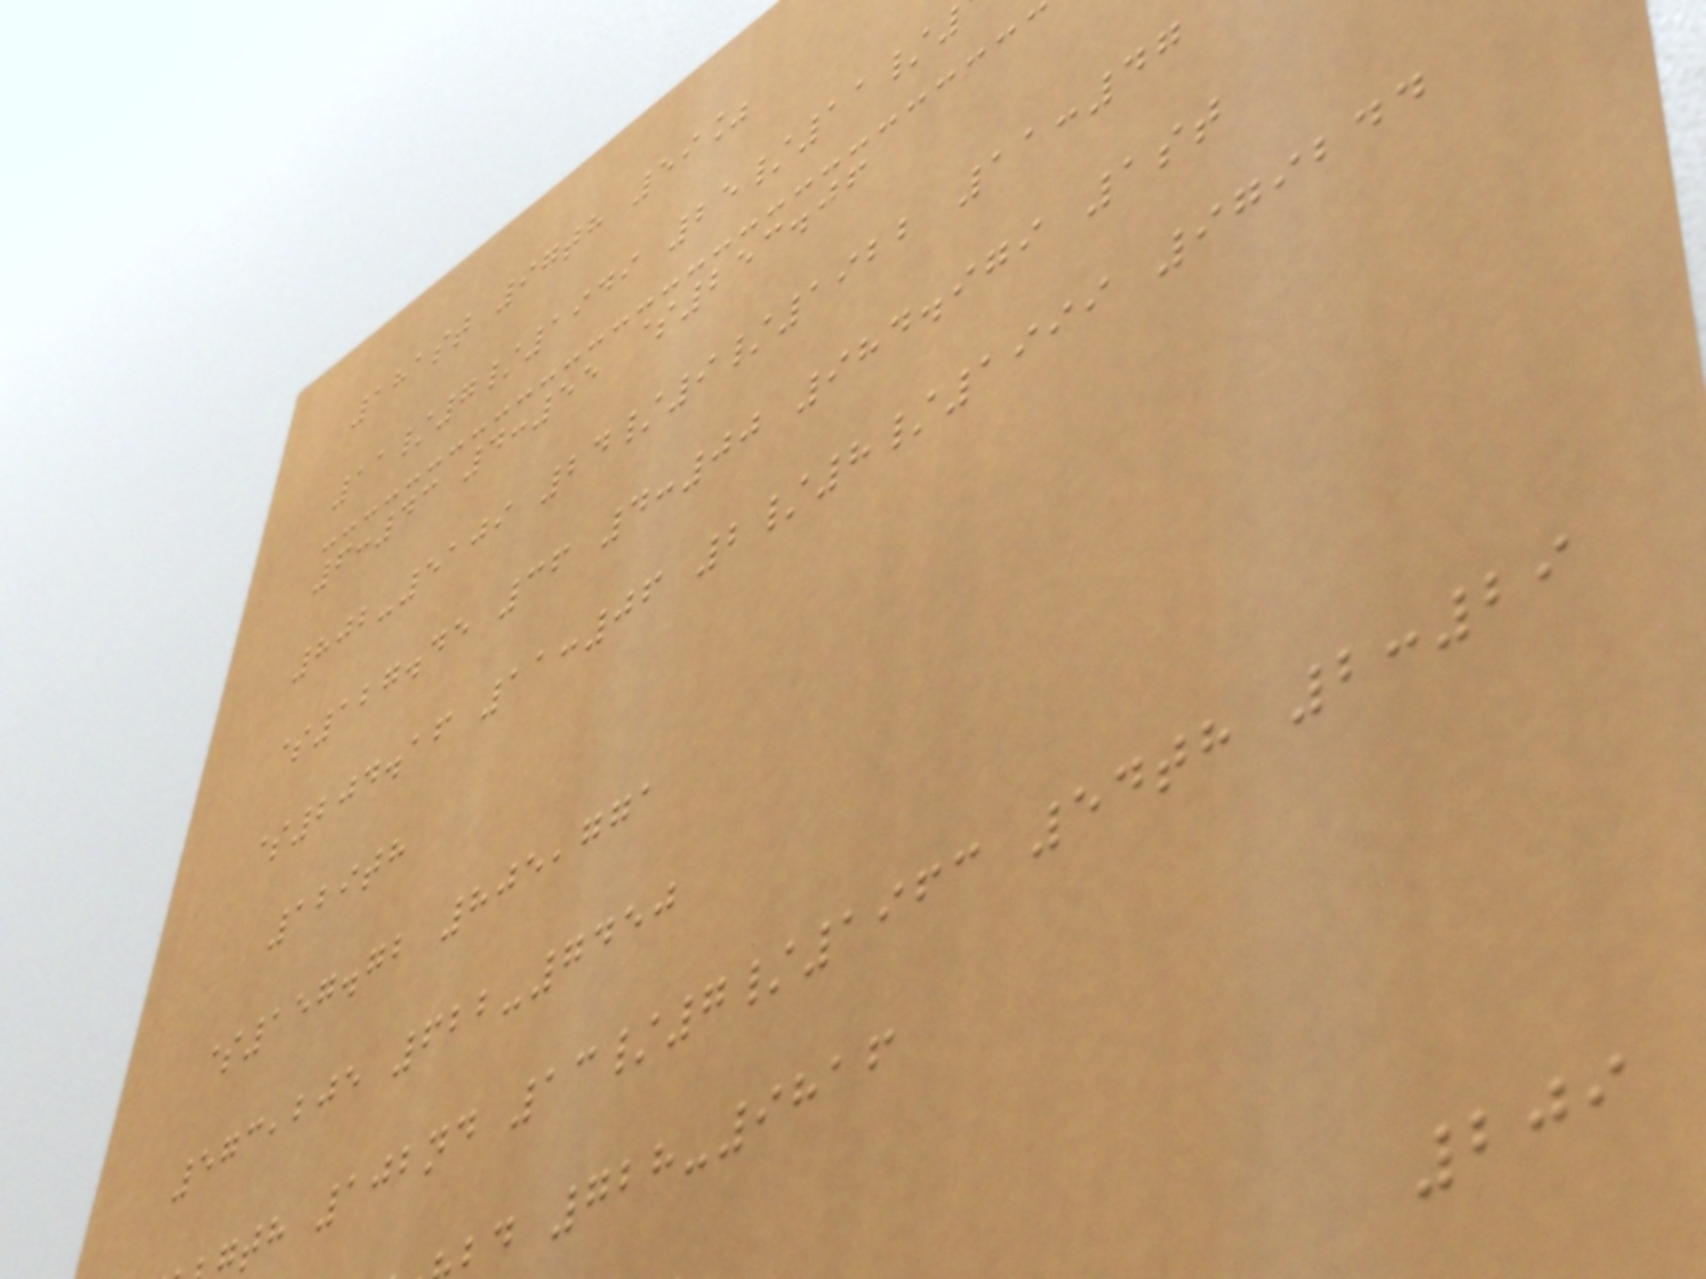181st 97th 59%
11/7/1949 25/11/
6:43 4:55 $253.06
802-5109 24/9/1922 11:47
$127.45 36 4:00 984.979 1st
$204.16 11:06 2/8/1999 979244
129th
$157.72 805,771
573,205 622-7450
th 102nd 13/7/1963 54th 2:29
d 728-9816
209
